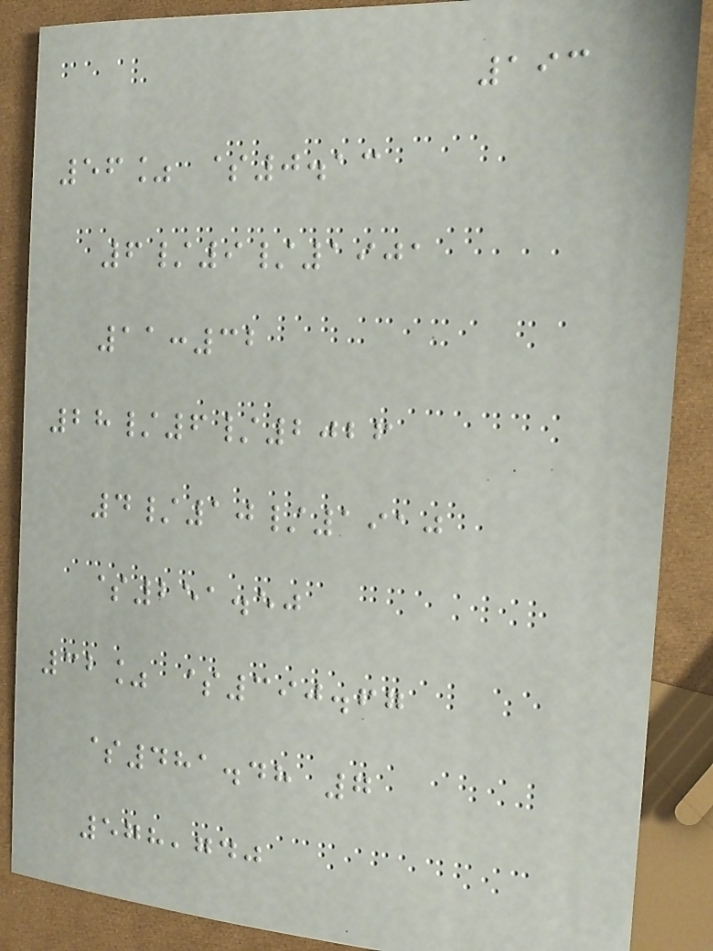193
56% $0.13
6/9/1901
11:32
28/6/2026
4/10/1910
$251.50
32% $390.67
$481.48 7
578,740
